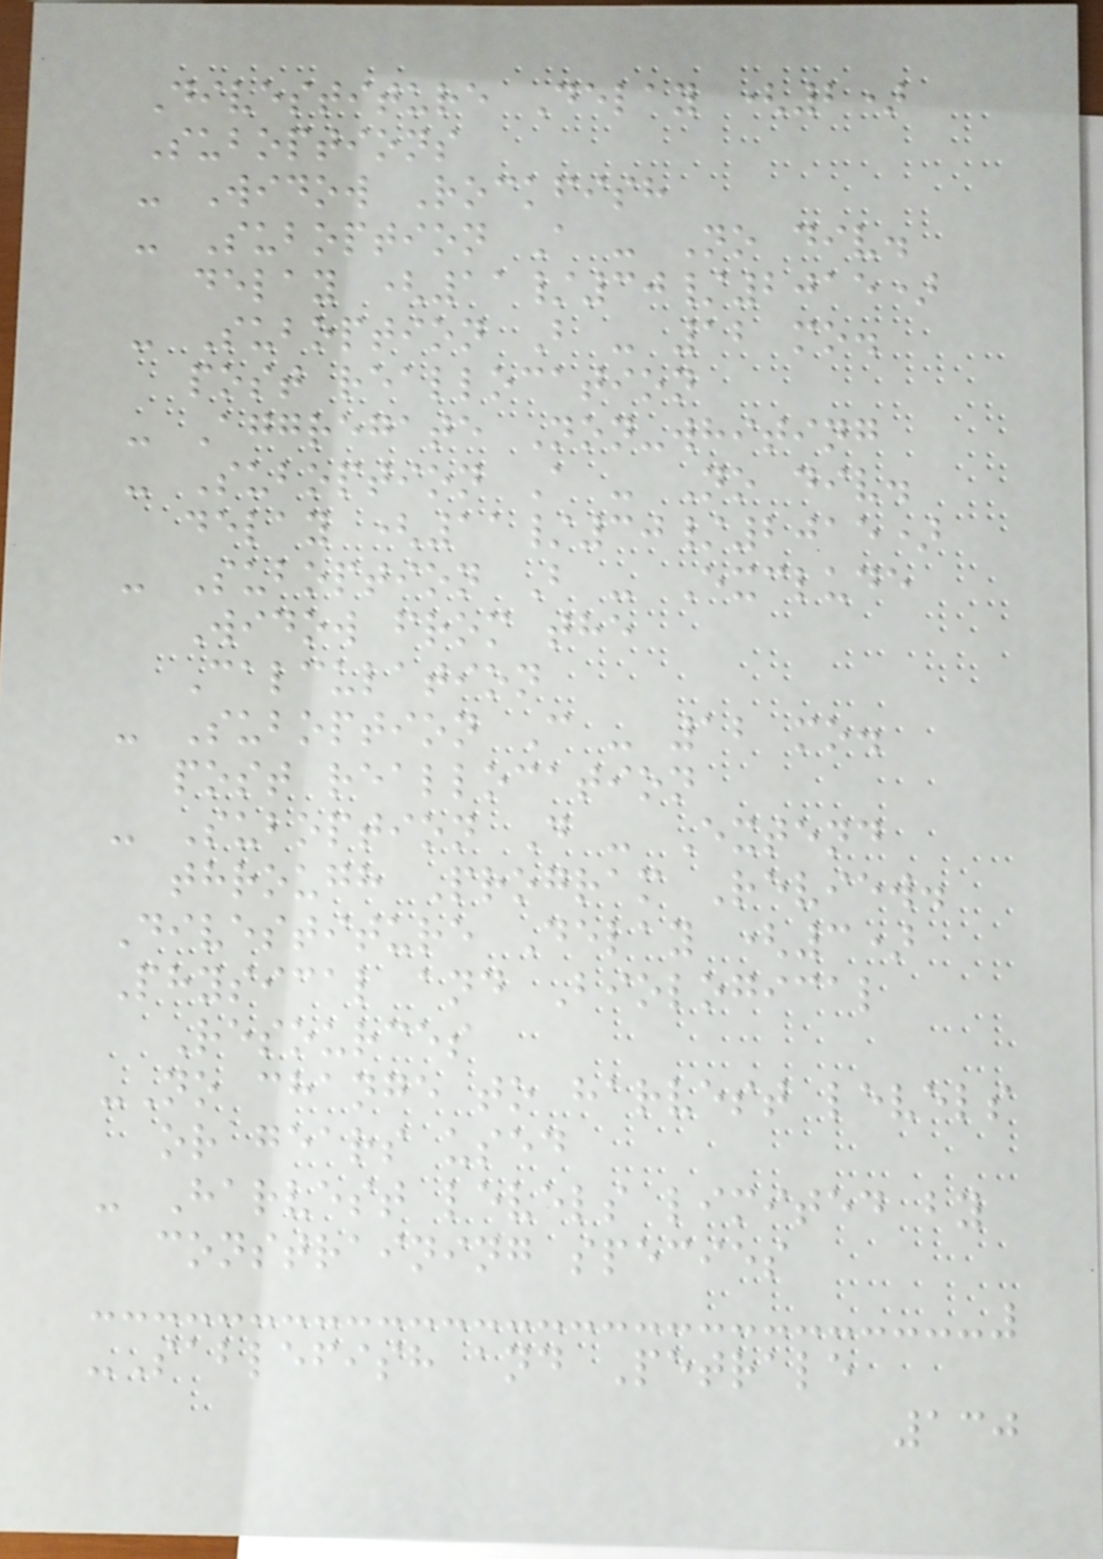Divestiture Delay (2)
Suboptions
- Widow Rockfish
- Suboption A - No div.
delay (11/30/2015)
- Suboption B - 12 mo.
post reallocation
- Aggregate Non-whiting
- Suboption A - No div.
delay (11/30/2015)
- Suboption B - Exclude
Widow from the
Calculation
- Suboption C - 12 mo.
post reallocation
- Suboption D - Extend
through Program Review.
Divestiture Delay (3)
Physical and Biological
Resources
-No change to harvest levels
or gears used
- Harvest levels limited by
constraining species
-Sablefish and Petrale
130
